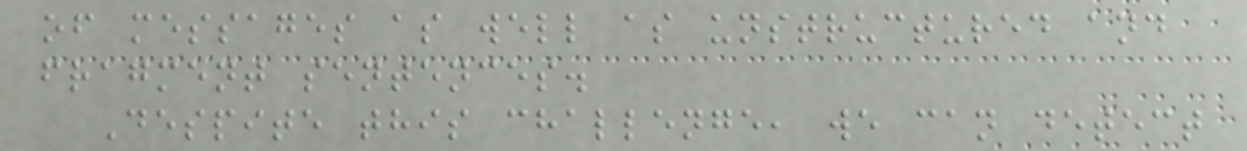of messages as well as unstructured and
fragment sentences.
Despite this challenge, we can detect
